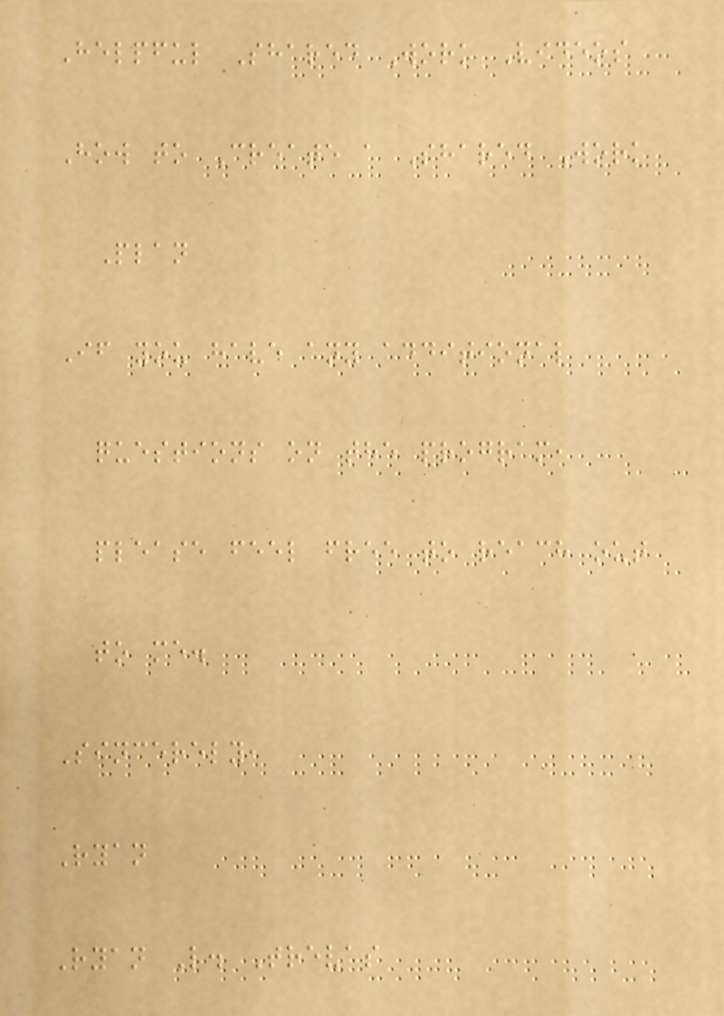Helpful Shared Work Videos
How to Create a Shared Work
Plan
If you have any additional
questions on the program,
please feel free to reach out
to me.
Sincerely,
Ryan
Ryan L. Trevas
